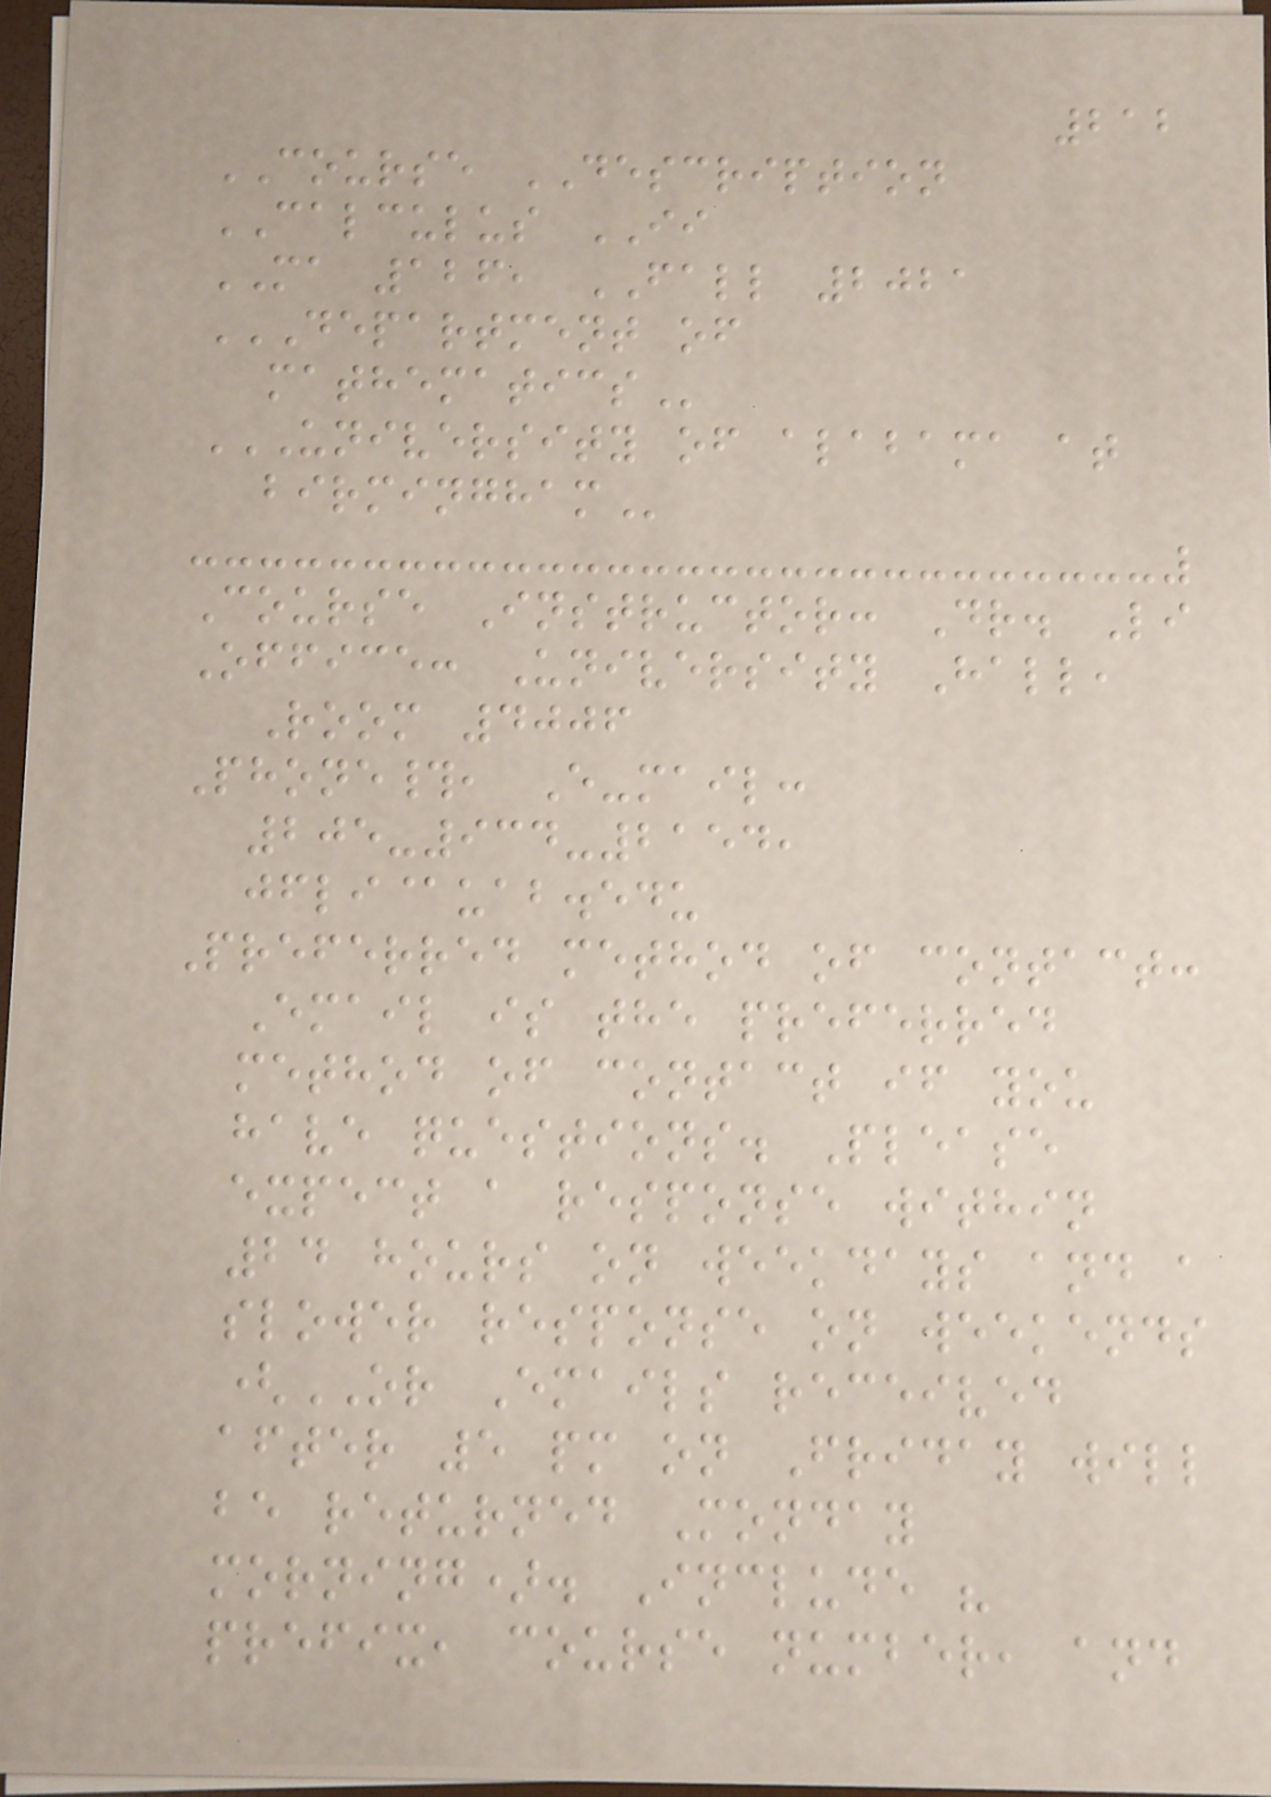212
COURSE DESCRIPTION
CALCULUS II
MA 126, FALL 2021
DEPARTMENT OF
MATHEMATICS
UNIVERSITY OF ALABAMA AT
BIRMINGHAM
Course Instructor: Dr. Li
Office: University Hall,
Room 4006
Phone#, E-mail:
205-934-2154,
jfli@uab.edu
Preferred method of contact:
Email is the preferred
method of contact if you
have questions. Please
expect a response within
24 hours on weekdays and a
slower response on weekends
(OR Emails received
after 5 pm on Friday will
be returned Monday
morning). Include "
prefix, course number, and
